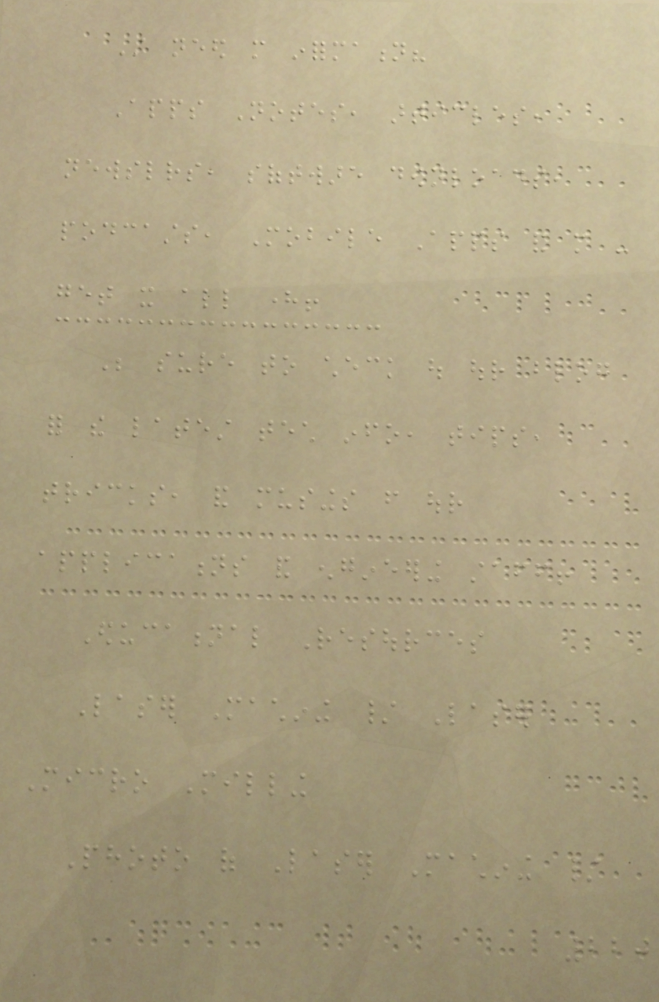Still need more information?
Apps Notes, articles,
newsletters, software downloads,
podcasts, Mobile Apps and more -
get it all here!
Be sure to check out our blog
for the latest tech info, tips,
tricks, and musings from our
applications and engineering staff!
Educational Resources
Laser Machining / Laser
Micro Milling
Photo of Laser Machining /
220
